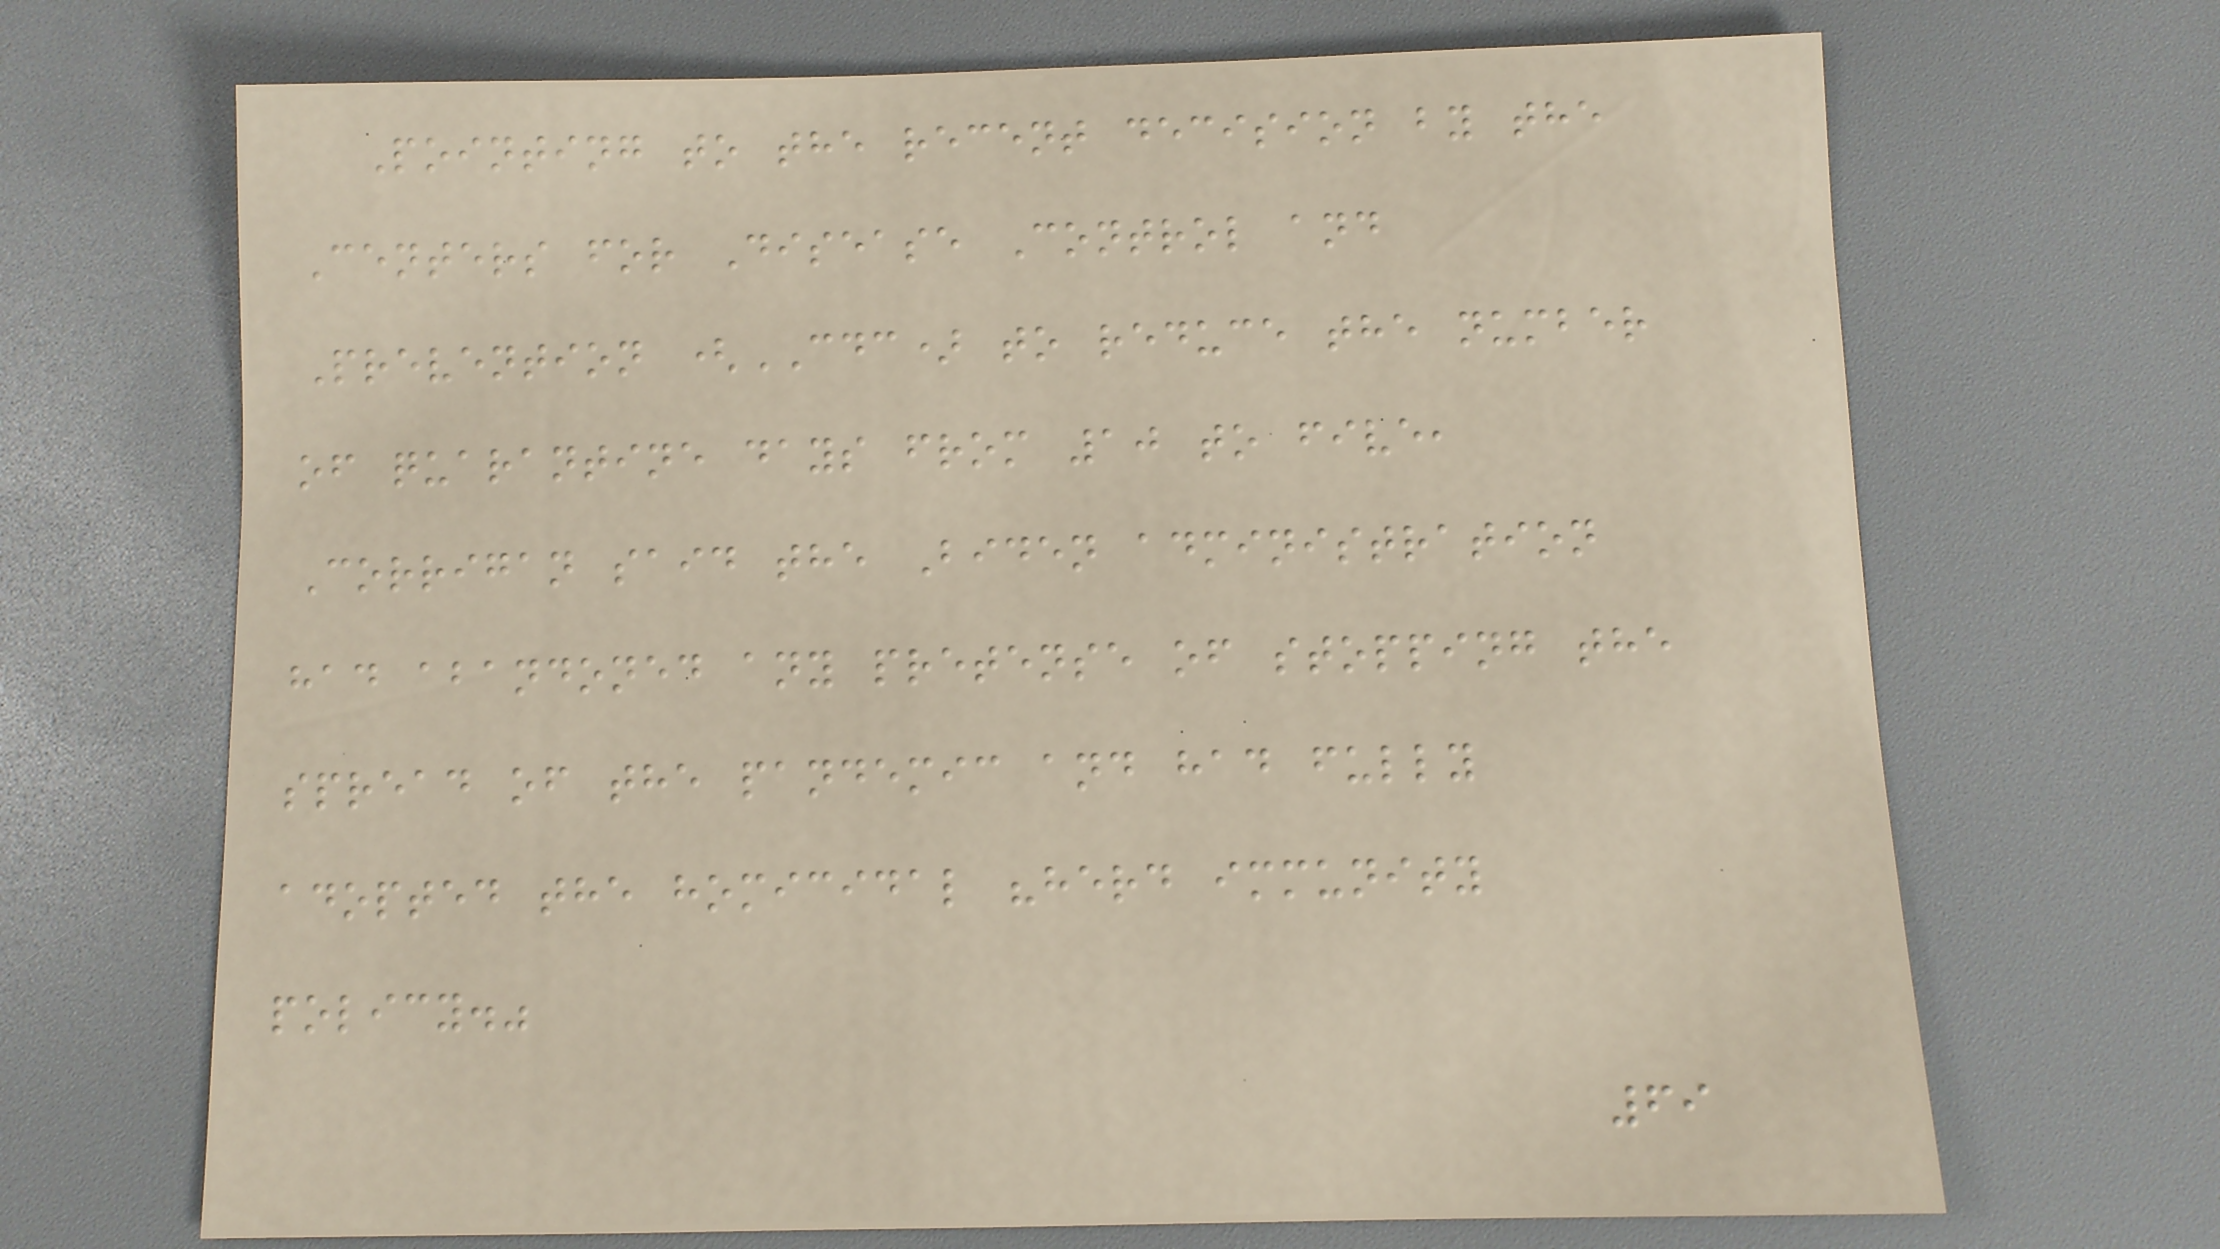Pointing to the recent decision by the
Centers for Disease Control and
Prevention (CDC) to reduce the number
of quarantine days from 10 to five,
Corrigan said the Biden administration
had abandoned any pretense of stopping the
spread of the pandemic and had fully
adopted the homicidal "herd immunity
policy."
69
